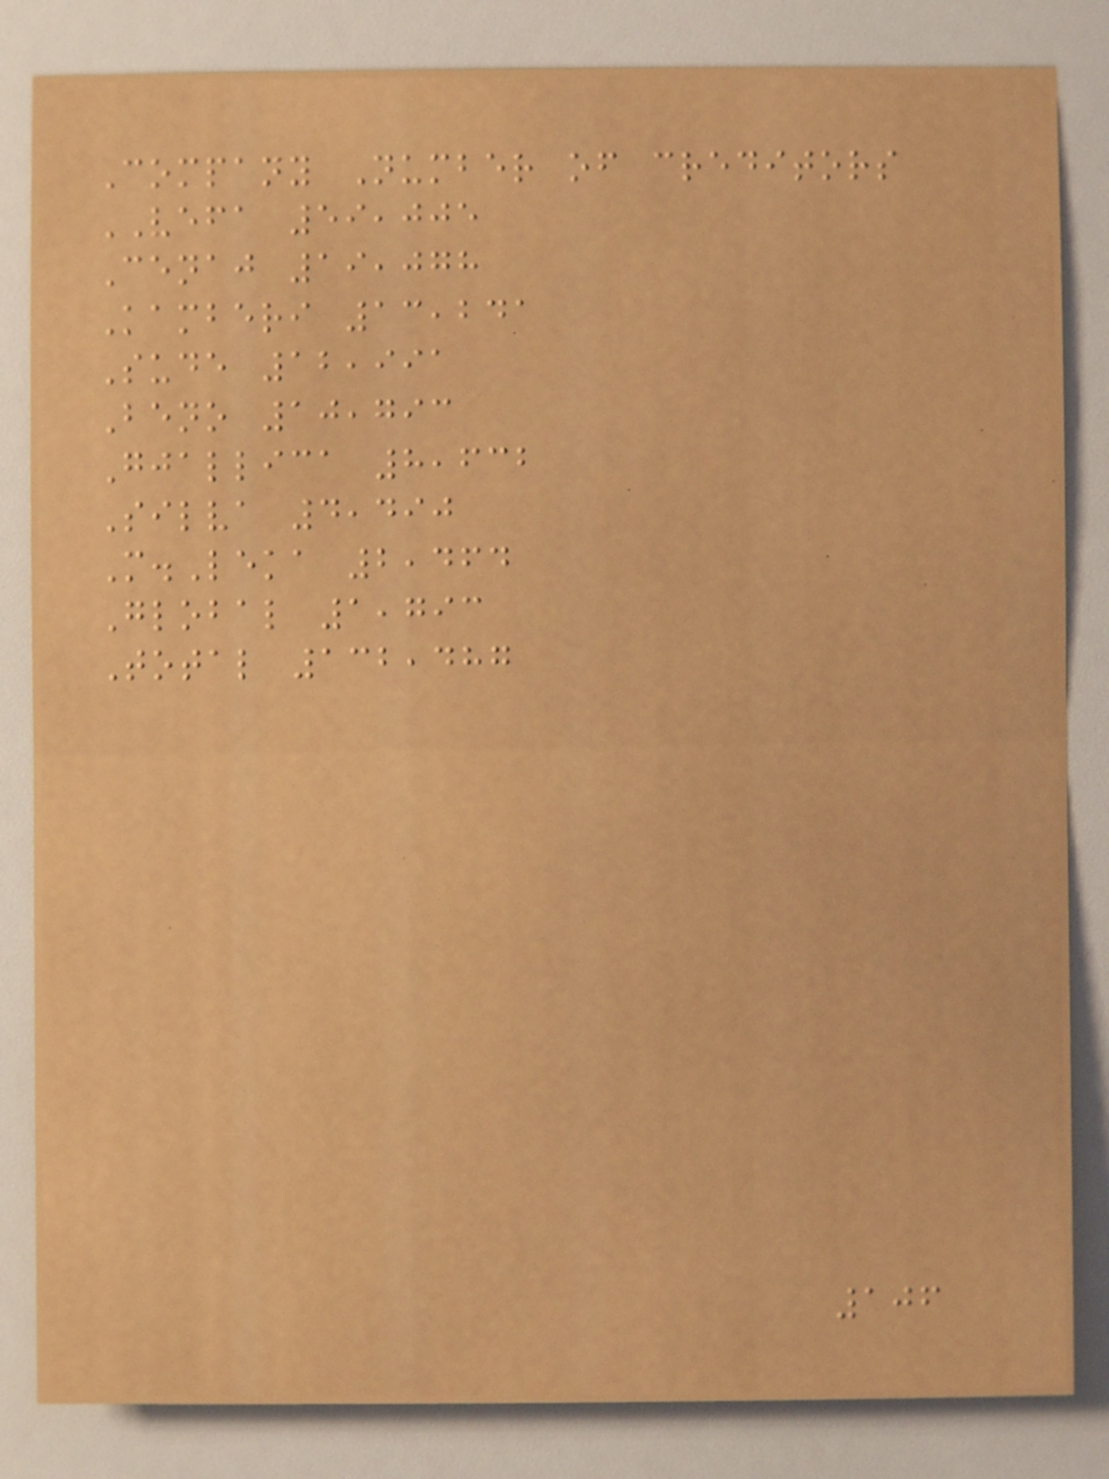Company Number of creditors
VEFA 59,005
Cenaj 19,078
Kamberi 13,241
Sude 12,991
Beno 10,793
Gjallica 8,632
Silva 4,490
M.Leka 2,464
Global 1,793
Total 132,487
106
